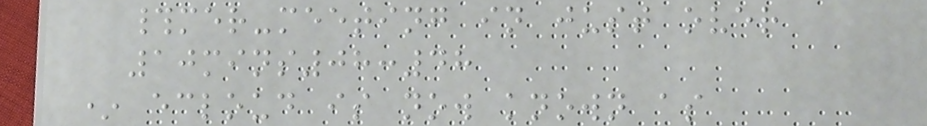#mer-meeting in just over
10mins08:48
* ecloud is now known as
